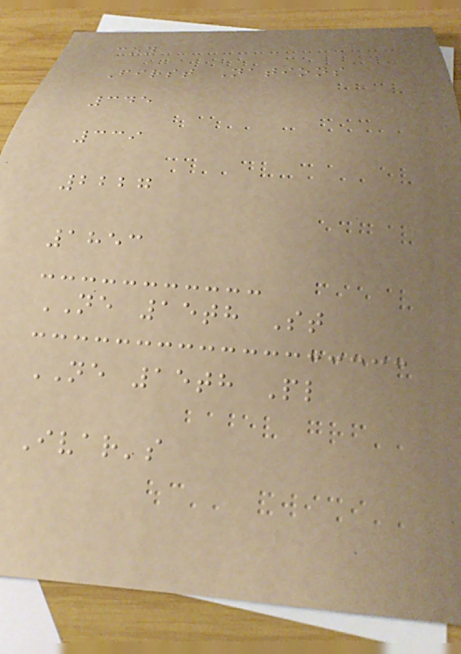con
First Nations
345
339
2227
1853
NE 15th St
NE 15th Pl
Ivar's
